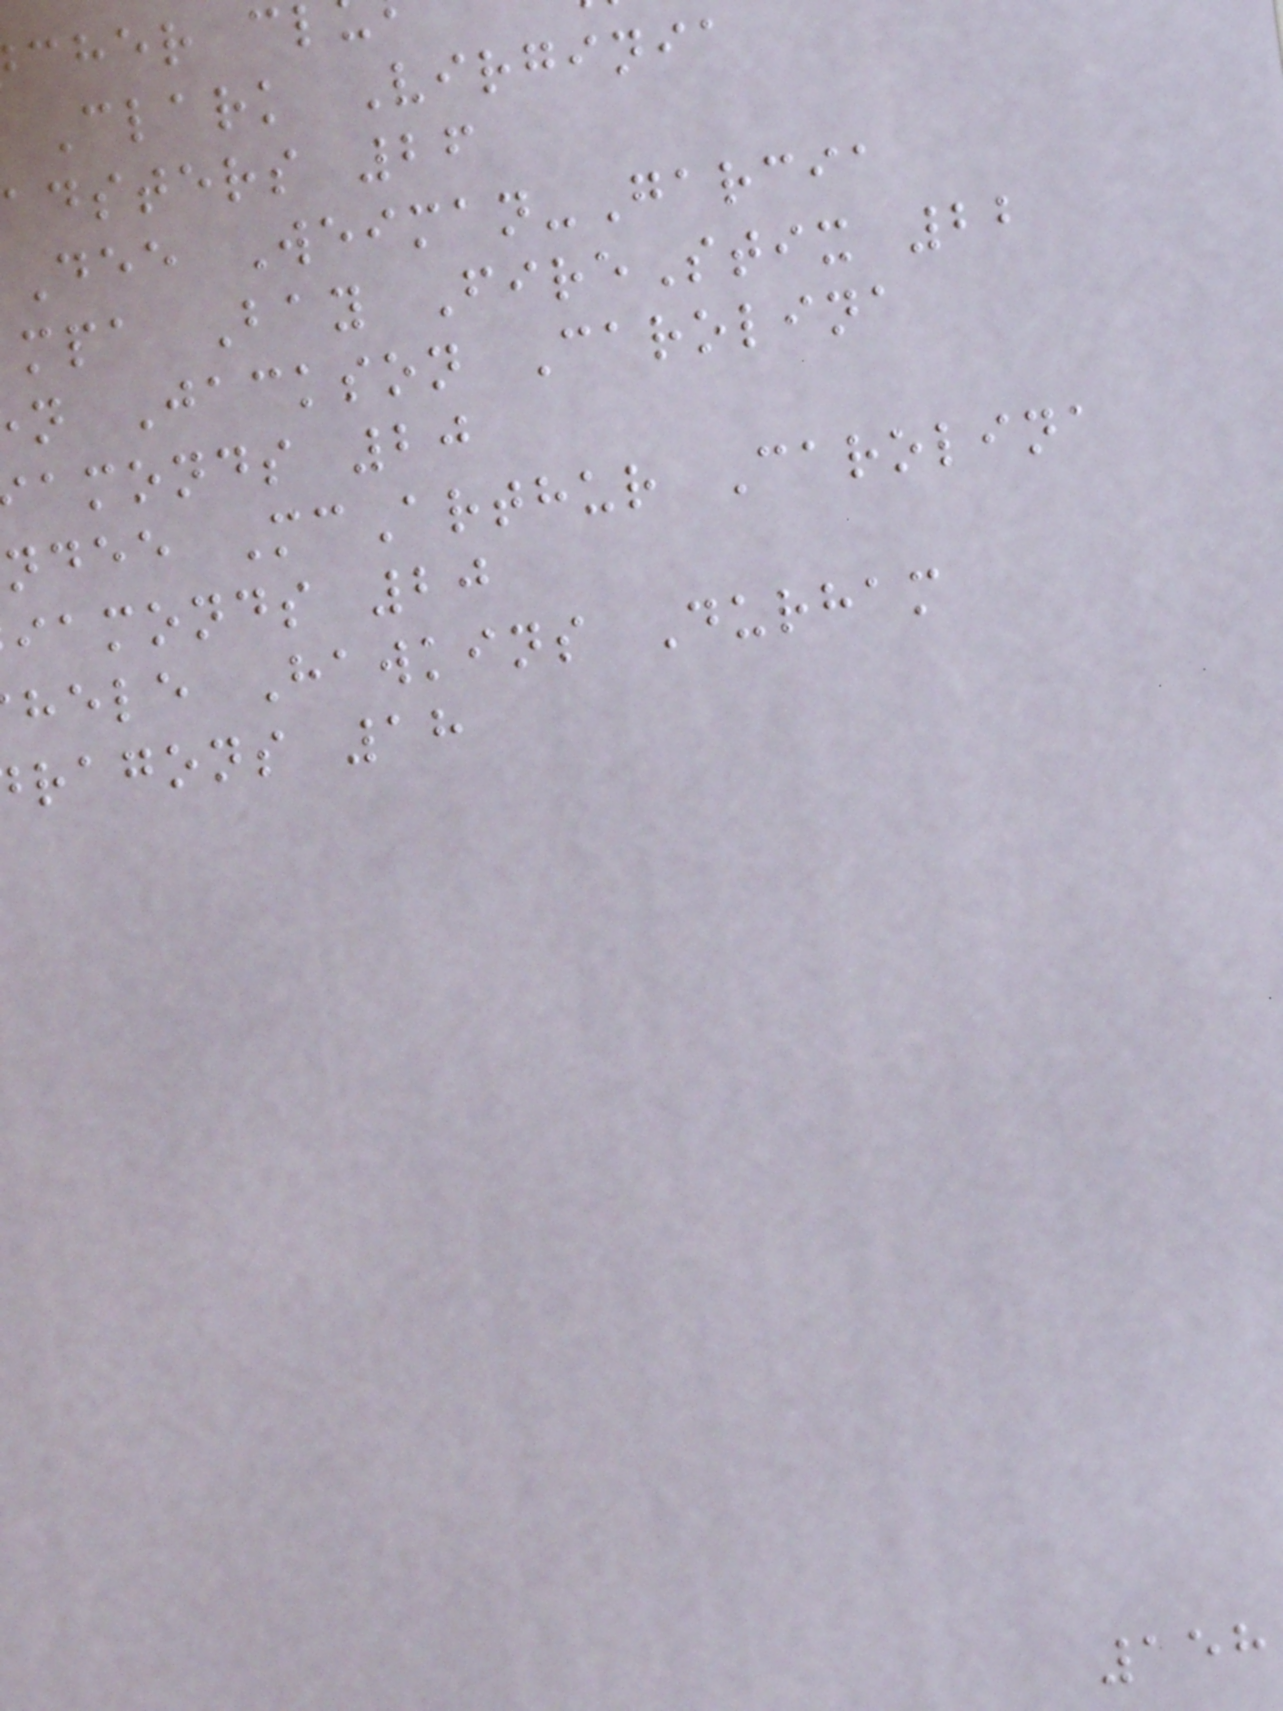Clark Virginia
adsters 26
Dee Weiman-Garcia
mpa Bay FireStix 22
n Jackson Carolina
amonds 20
ndee McArthur Carolina
iamonds 20
hele Hawkins Durham
ragons 18
158
